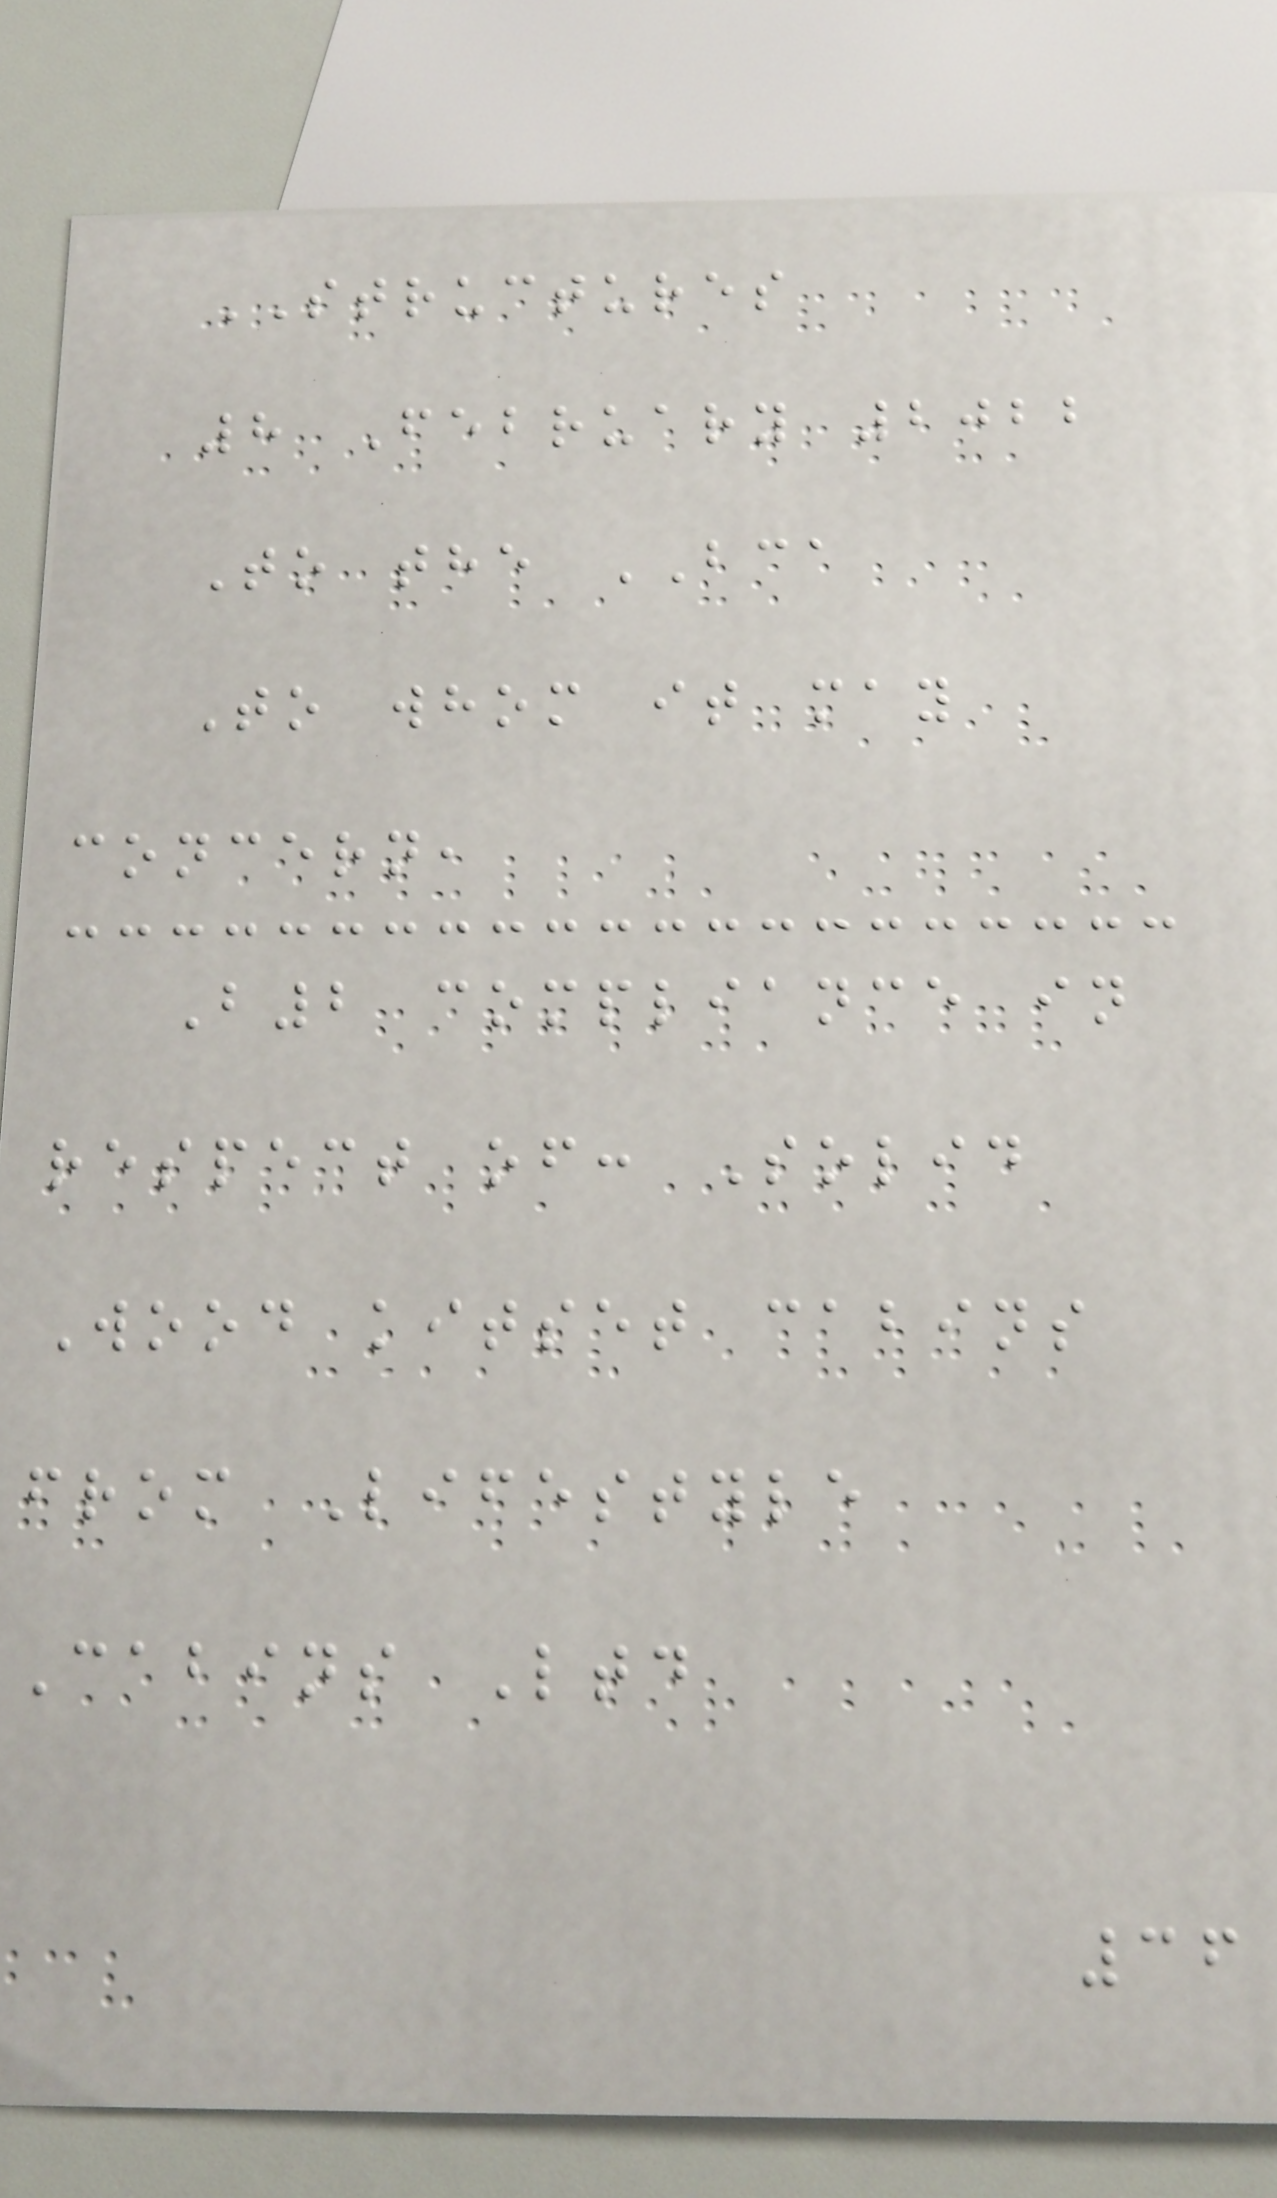STRUCTURES
8 February 2022
To the BCA
To whom it may
concern,
B2 compliance in
respect of: Solid
Wood kitset cabins
from Lifestyle
Cabins Ltd
36
